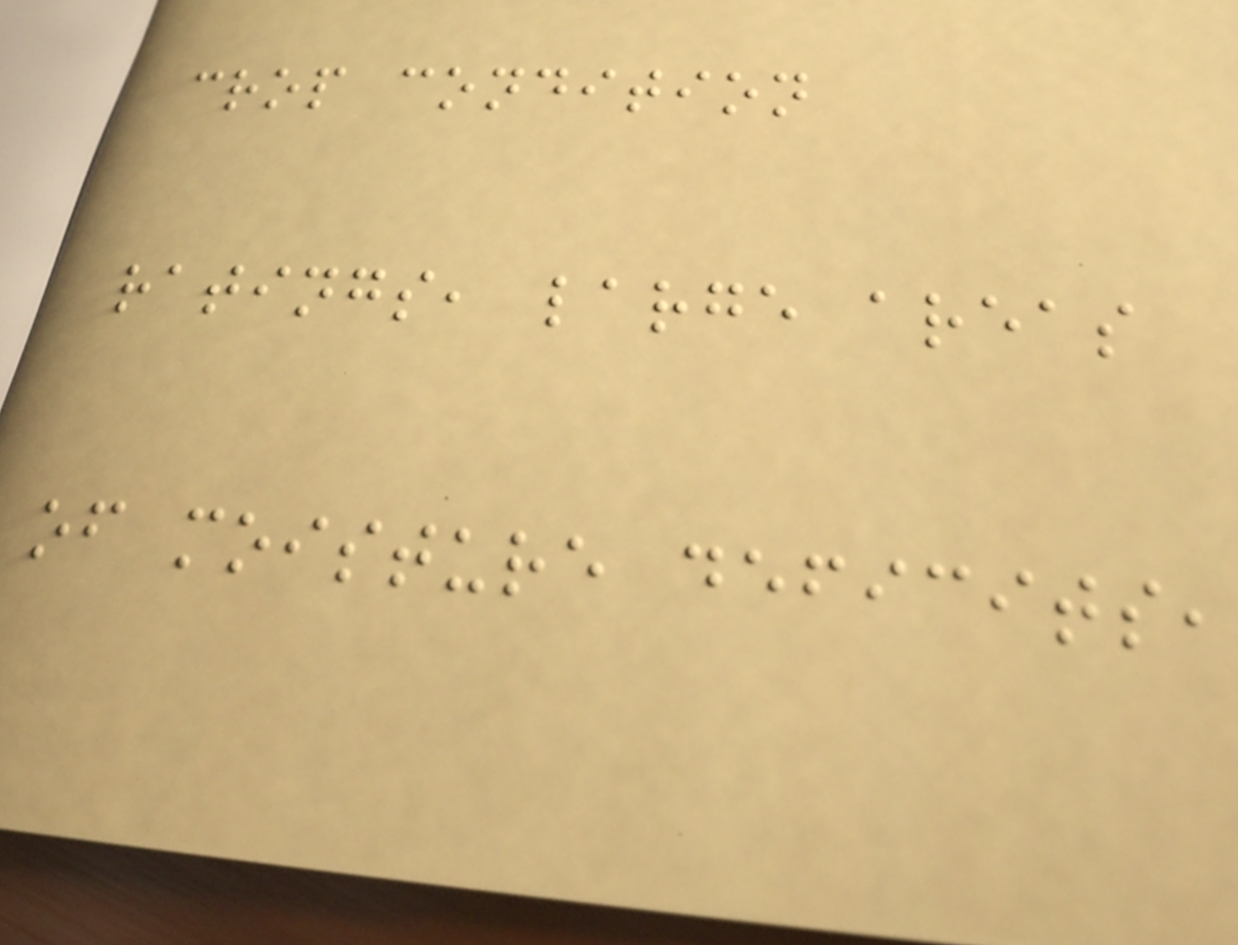crop condition
ratings, large areas
of moisture deficits,
